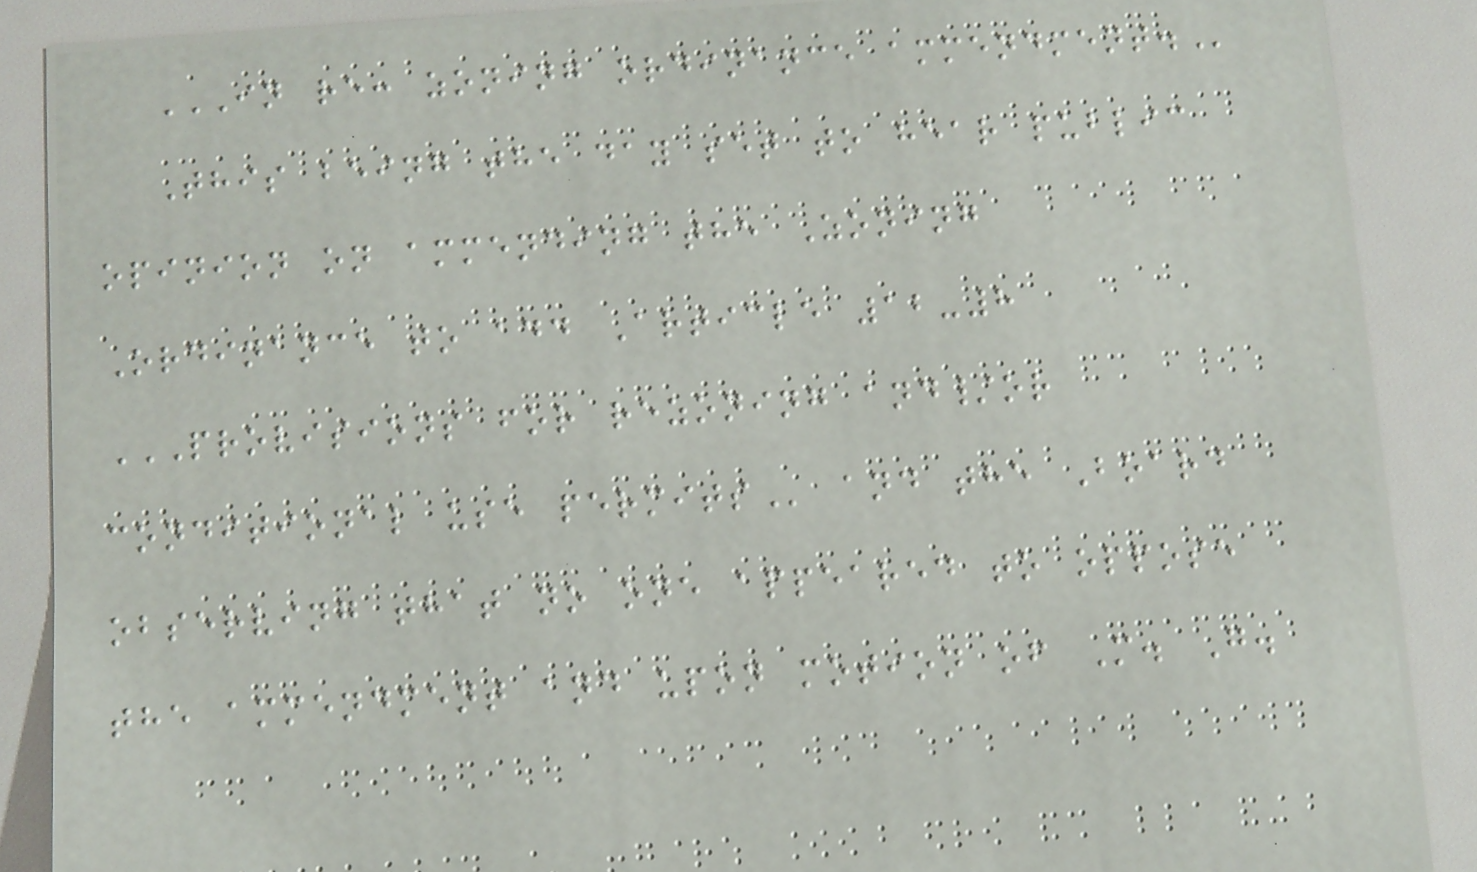IN RE: ZONING ORDINANCE AMMENDMENT.
This being the day set to hear public
opinion on ammending the Zoning
Ordinance to add Article 12-8
PROVISIONS FOR REZONING AND/OR
CONDITIONAL USE PERMITS and the Board
observing that no one appeared to oppose
the ammendment and upon motion of M. G.
